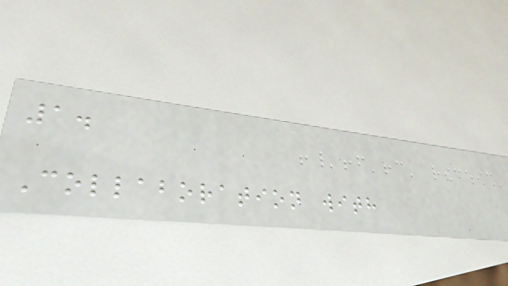1.
Collaboration with
